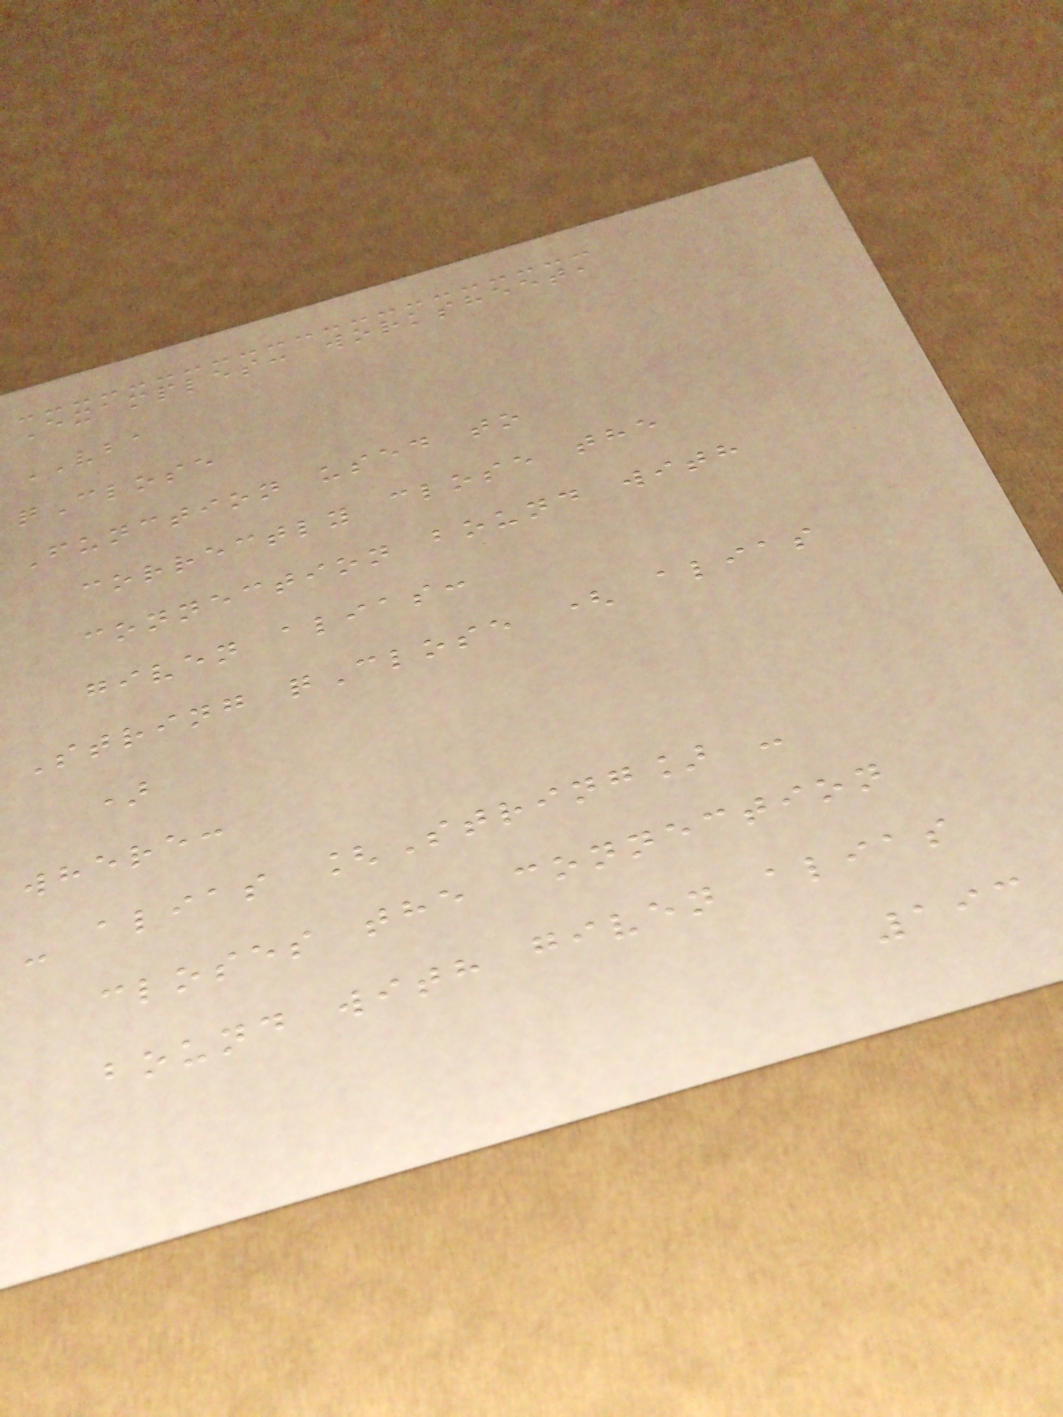Examples: worksheet,
VBA
qClose
Function used to
correctly close the
connection bound with
given alias:
String qClose ( alias
)
where:
- alias [String] -
closes the connection
bound with given alias
193
